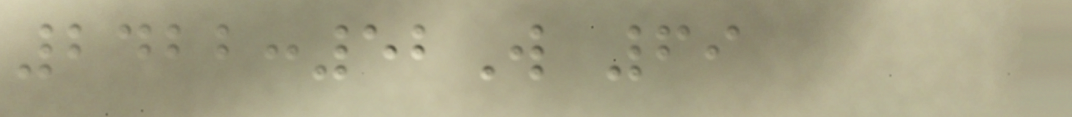2422:52W 69
